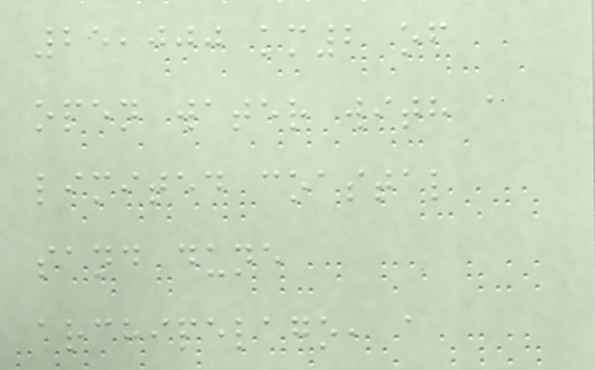25,000 km2 of
open water with a
limited coastal
sand dune
archipelago, a
